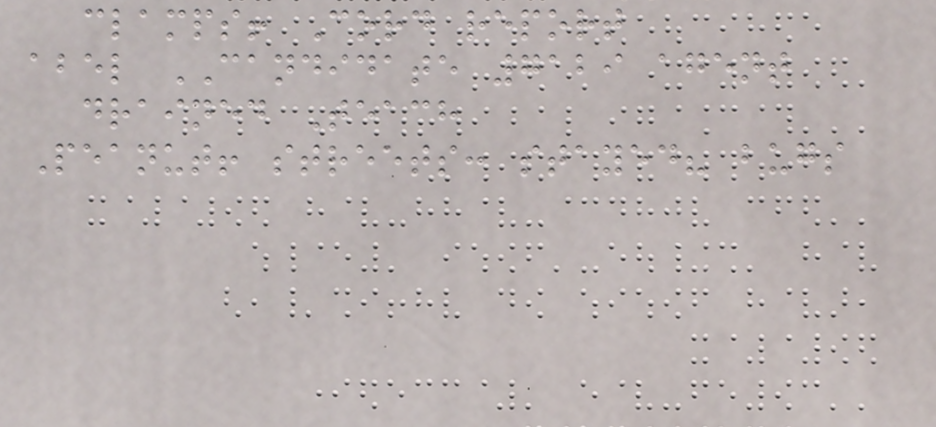clamps! Cord report
abel CANDIDATE 7129 agent
drained Teach
Peanut! streets: stayed? bugs
